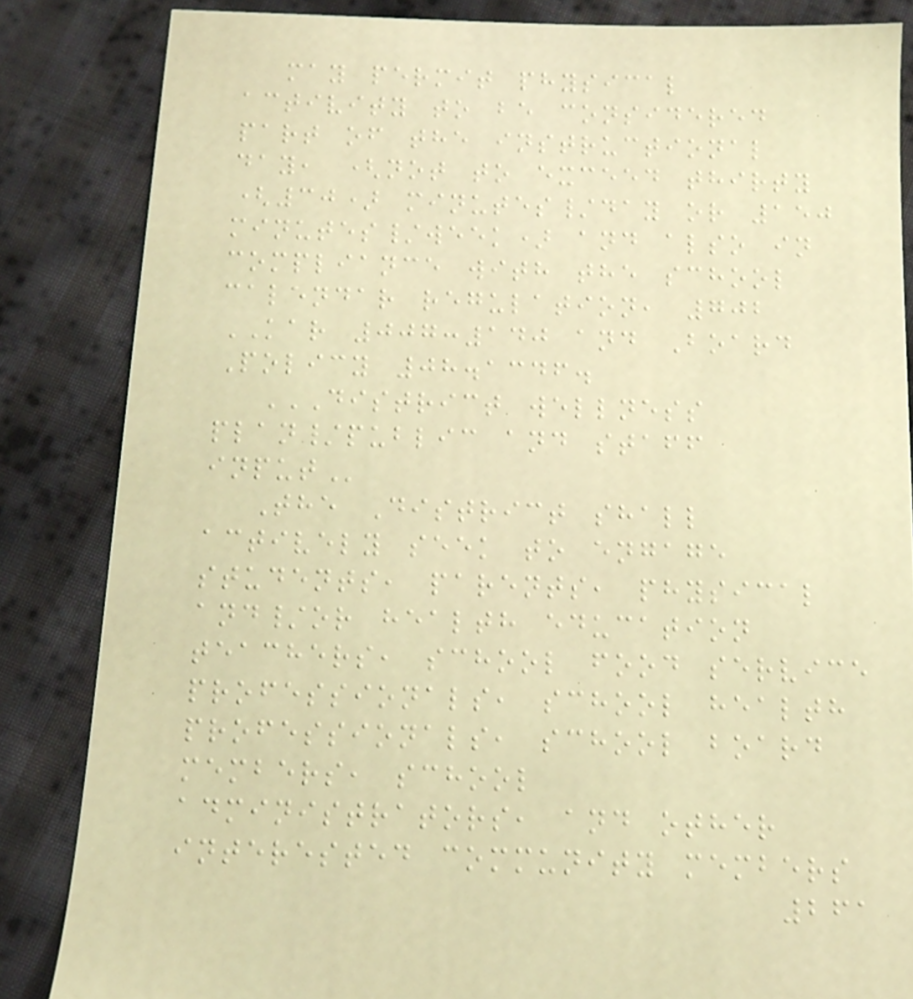may permit physical
activity to be considered
part of the instructional
day, (not to exceed thirty
(30) minutes/day or 150
minutes/week) and also in
compliance with the school
calendar regulation, 702
KAR 007:140 and Board
Policy 08.1346.
DISTRICT WELLNESS
PLAN/PUBLIC AND STAFF
INPUT
The District shall
actively seek to engage
students, parents, physical
and/or health education
teachers, school food service
professionals, school health
professionals, school board
members, school
administrators, and other
interested community members
261
